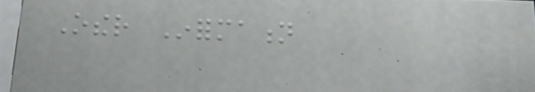Other Information
